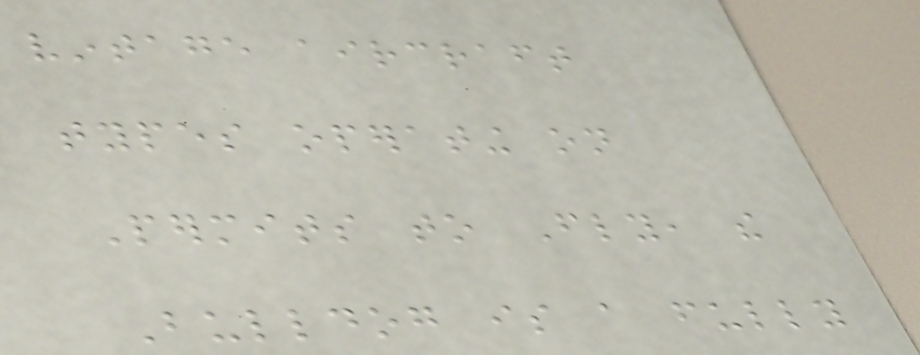vintage aircraft
types operating on
Permits to Fly, the
Bulldog is a fully
